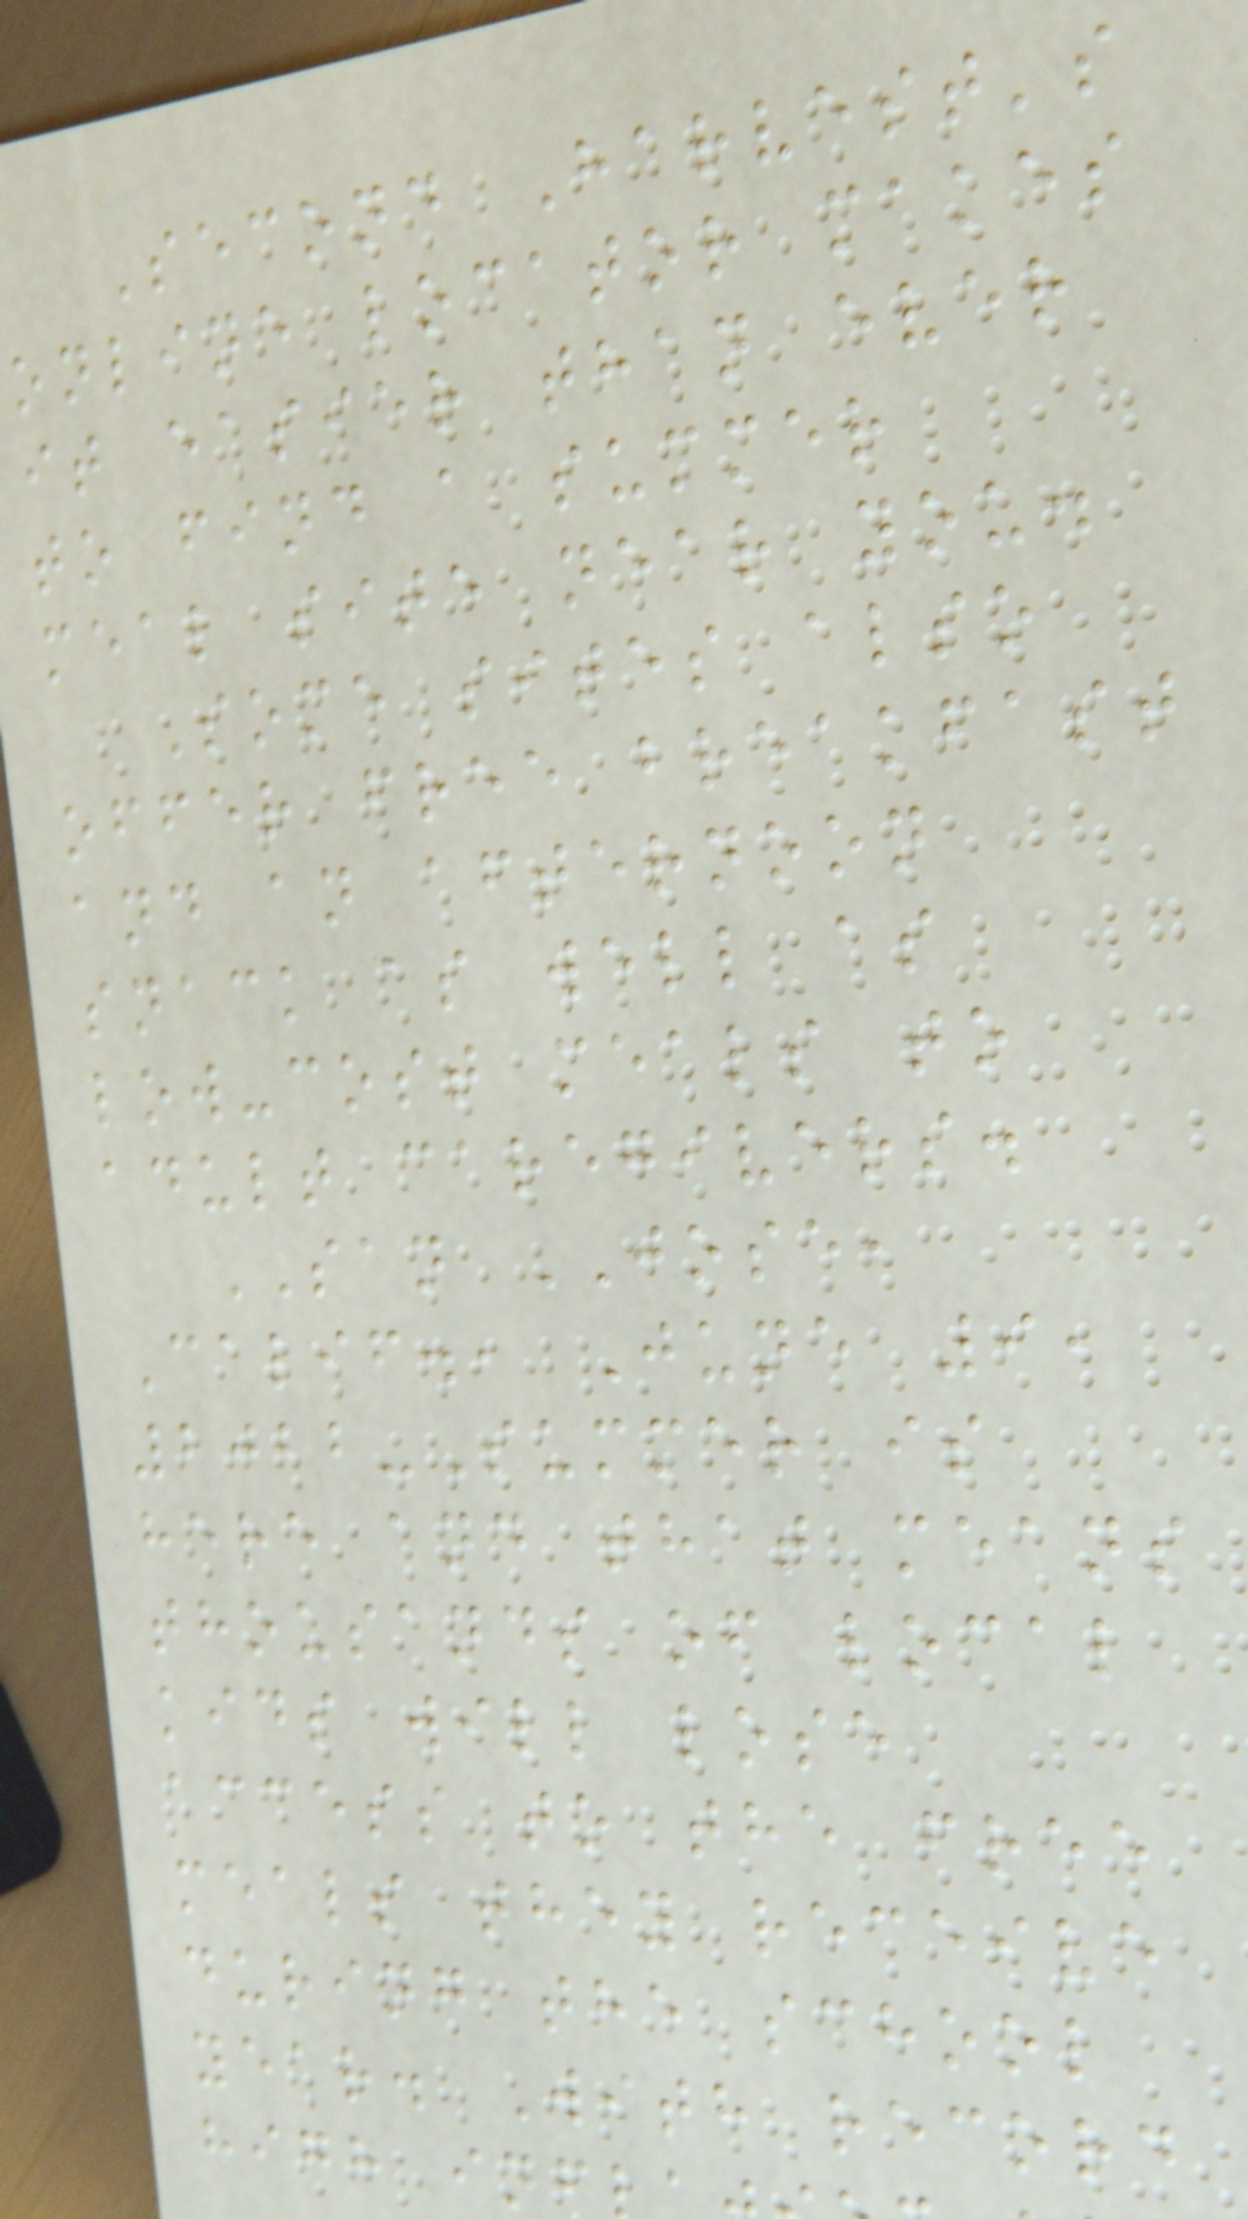Second Harvest's
online locator makes
it easier than ever
to find a summer
meal site near you.
Some sites also
offer free breakfast
and an afternoon
snack as well as
low-cost meals to
adult caregivers.
SAN JOSE,
Calif., June 9,
2022-Summer is
here and that means
thousands of local
kids will lose
access to the free
meals they receive
during the school
year. With record
high inf
